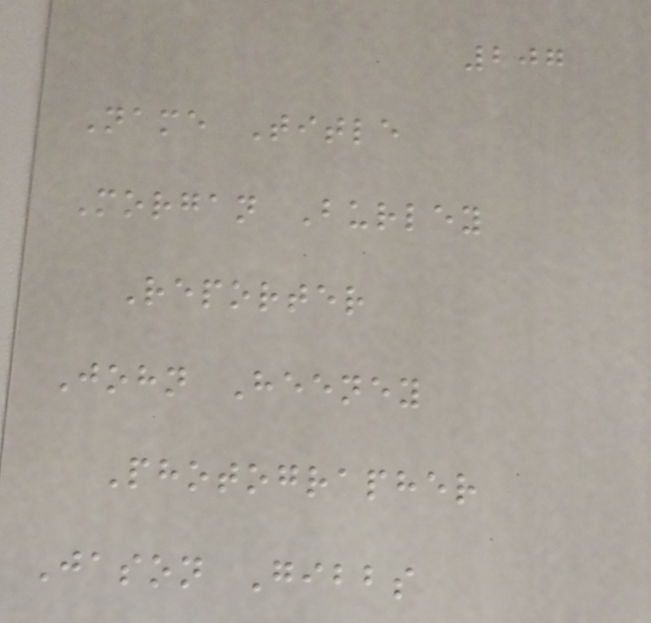207
Name Title
Morgan Burley
Reporter
John Heeney
Photographer
Jason Gibbs
